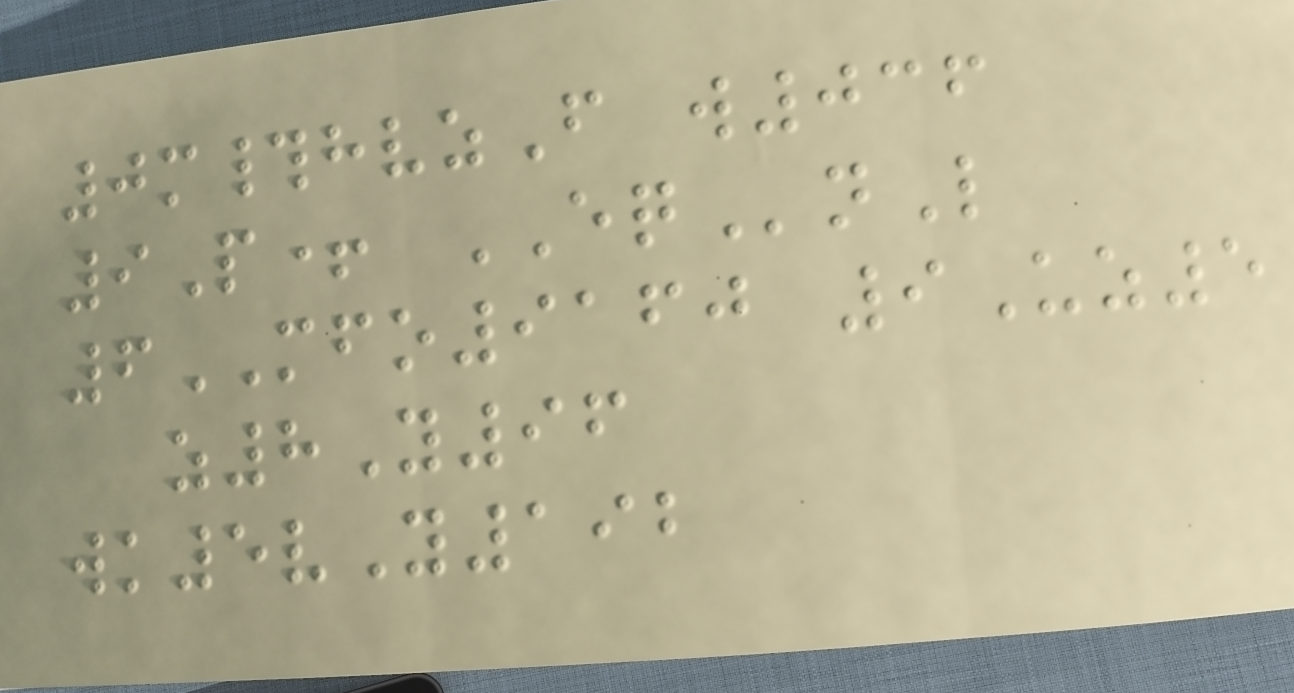0m#hvzF w036
9P+ EQnL
6MFO9160 9Uz5
z8Y96
wk5vY192
